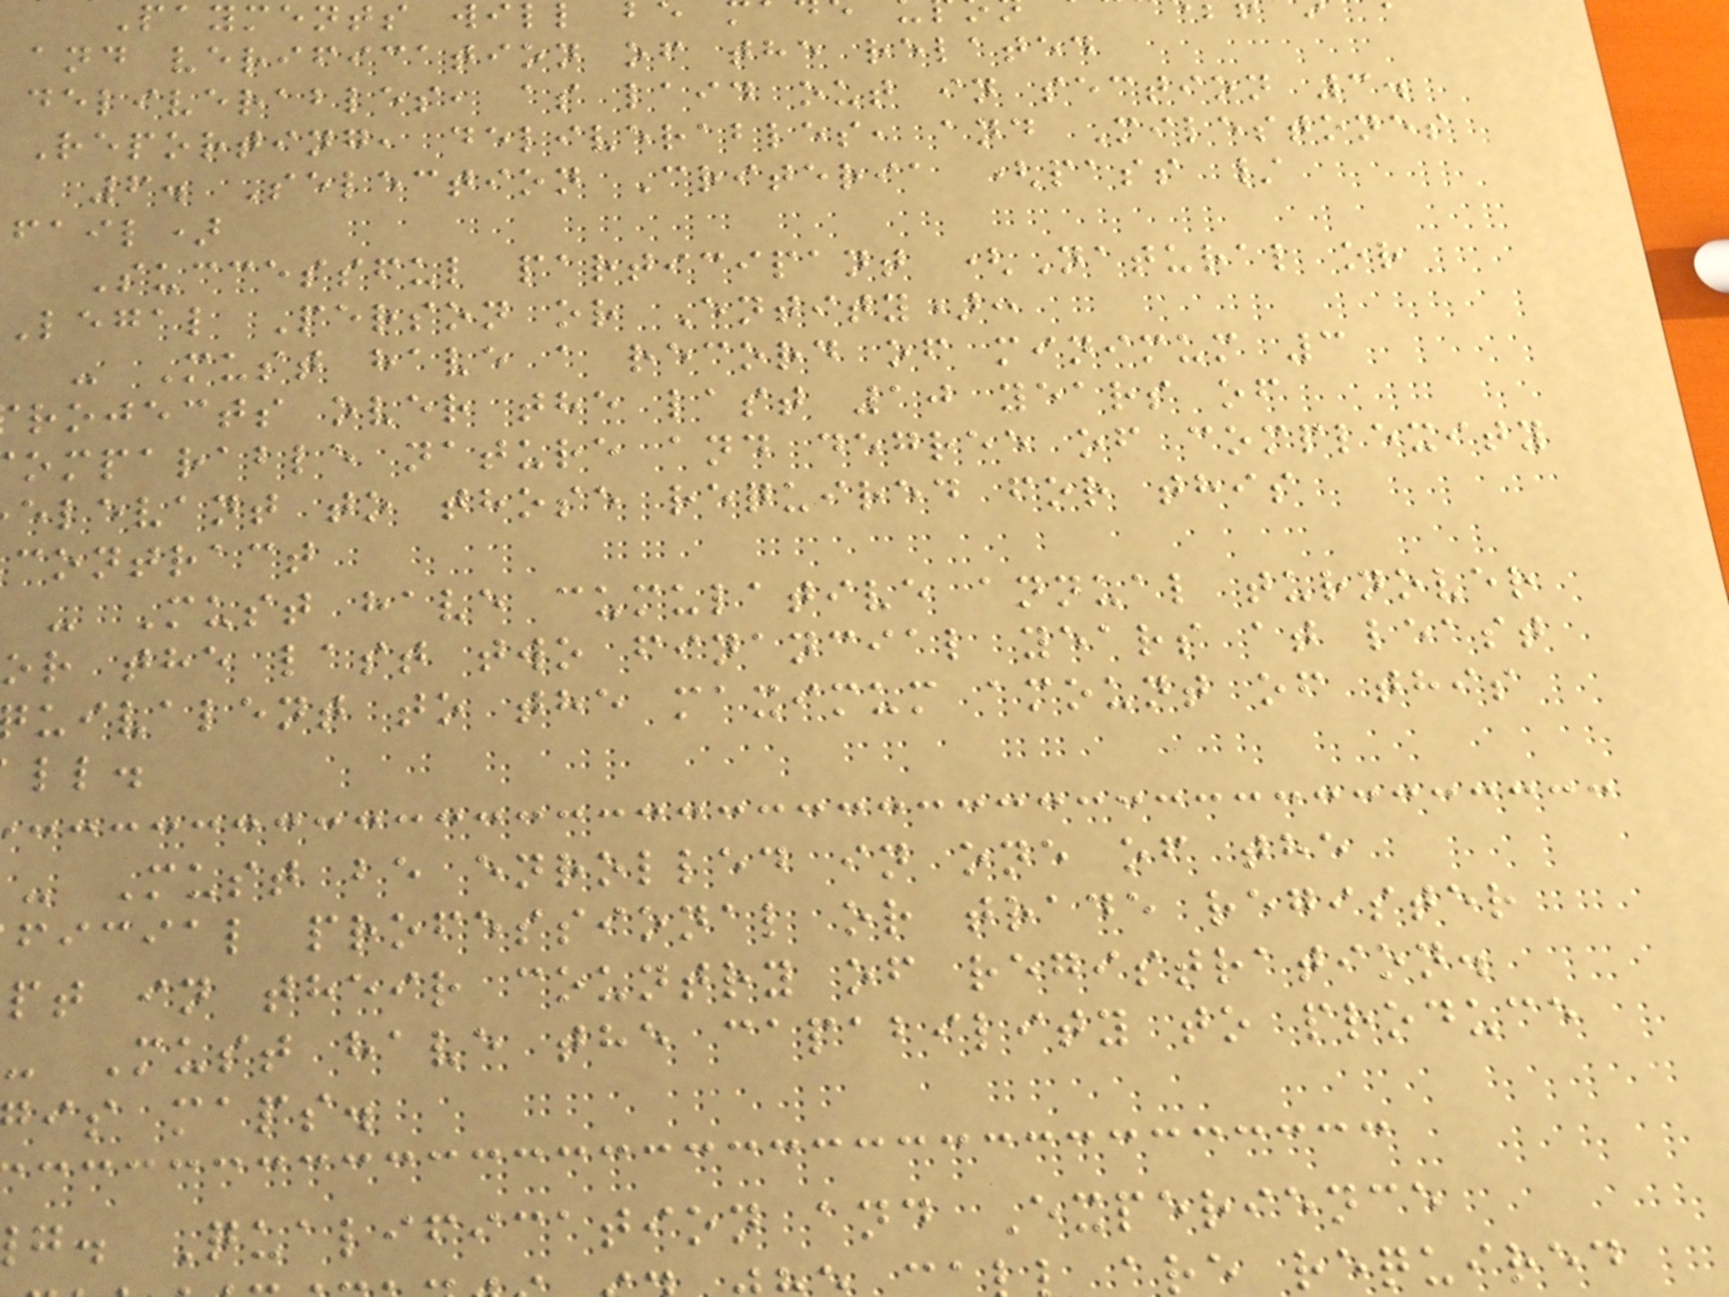Payments wil
and verification of the related
deliverables, as laid out in section 3.
Reporting, deliverables, and Milestones
6. Selection Criteria (pass /
fail)
Successful participant (Natural or
Legal Person or Entity):
- Must have a record of minimum 3
rojects over the last 10 years of
omparable nature and degree of complexity
elevant to those required for this
contract
- Must have cumulative annual turnover
or the last two financial years at least
uivalent to the maximum amount of this
- Must be enrolled in one of the
ficial professional or trade register
pt in their country of registration.
- Must have the capability to produce
is maps.
g. Qualification and Experience
re required
